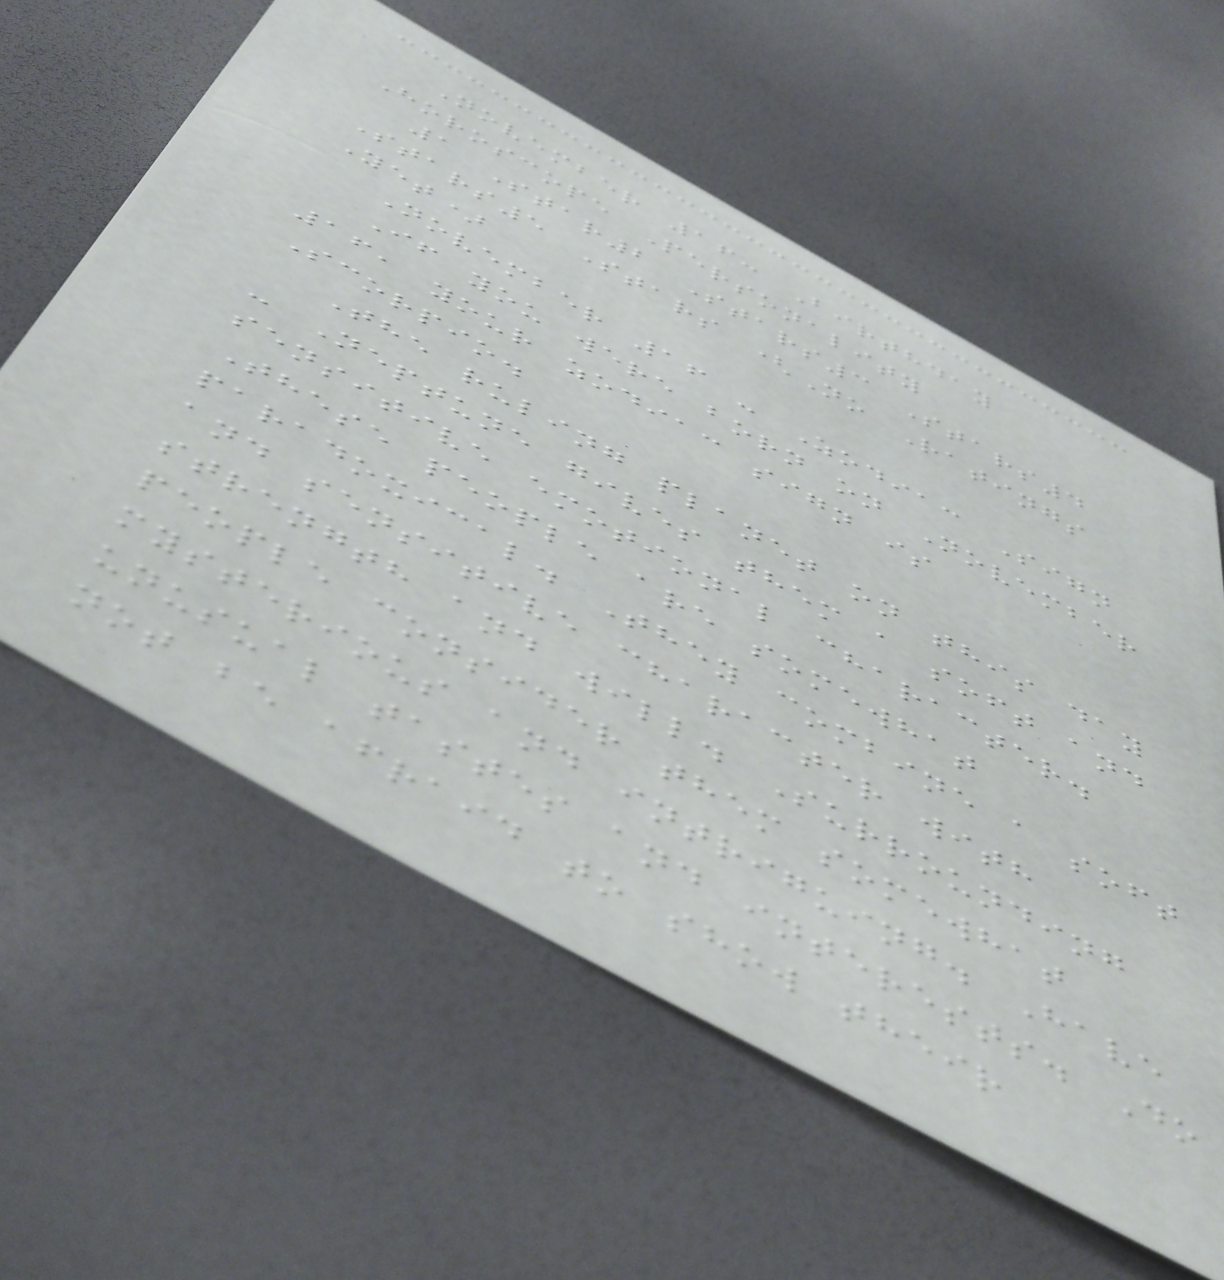November 16: Birthday
Horoscope Personality
1 Star2 Stars3 Stars4
Stars5 Stars (No Ratings
Yet)
November 16 - Zodiac Sign
If you were born on November
16, your zodiac sign is
Scorpio.
The ruling planet on this day
- Neptune gives them a soft and
sensitive emotional character.
These people are somewhat
paradoxical. They combine a soft
and sensitive character with
strength and will. Surrounding
people consider them somewhat
mysterious and intriguing. Have
unusual tastes and interests. Do
not be afraid to show their
